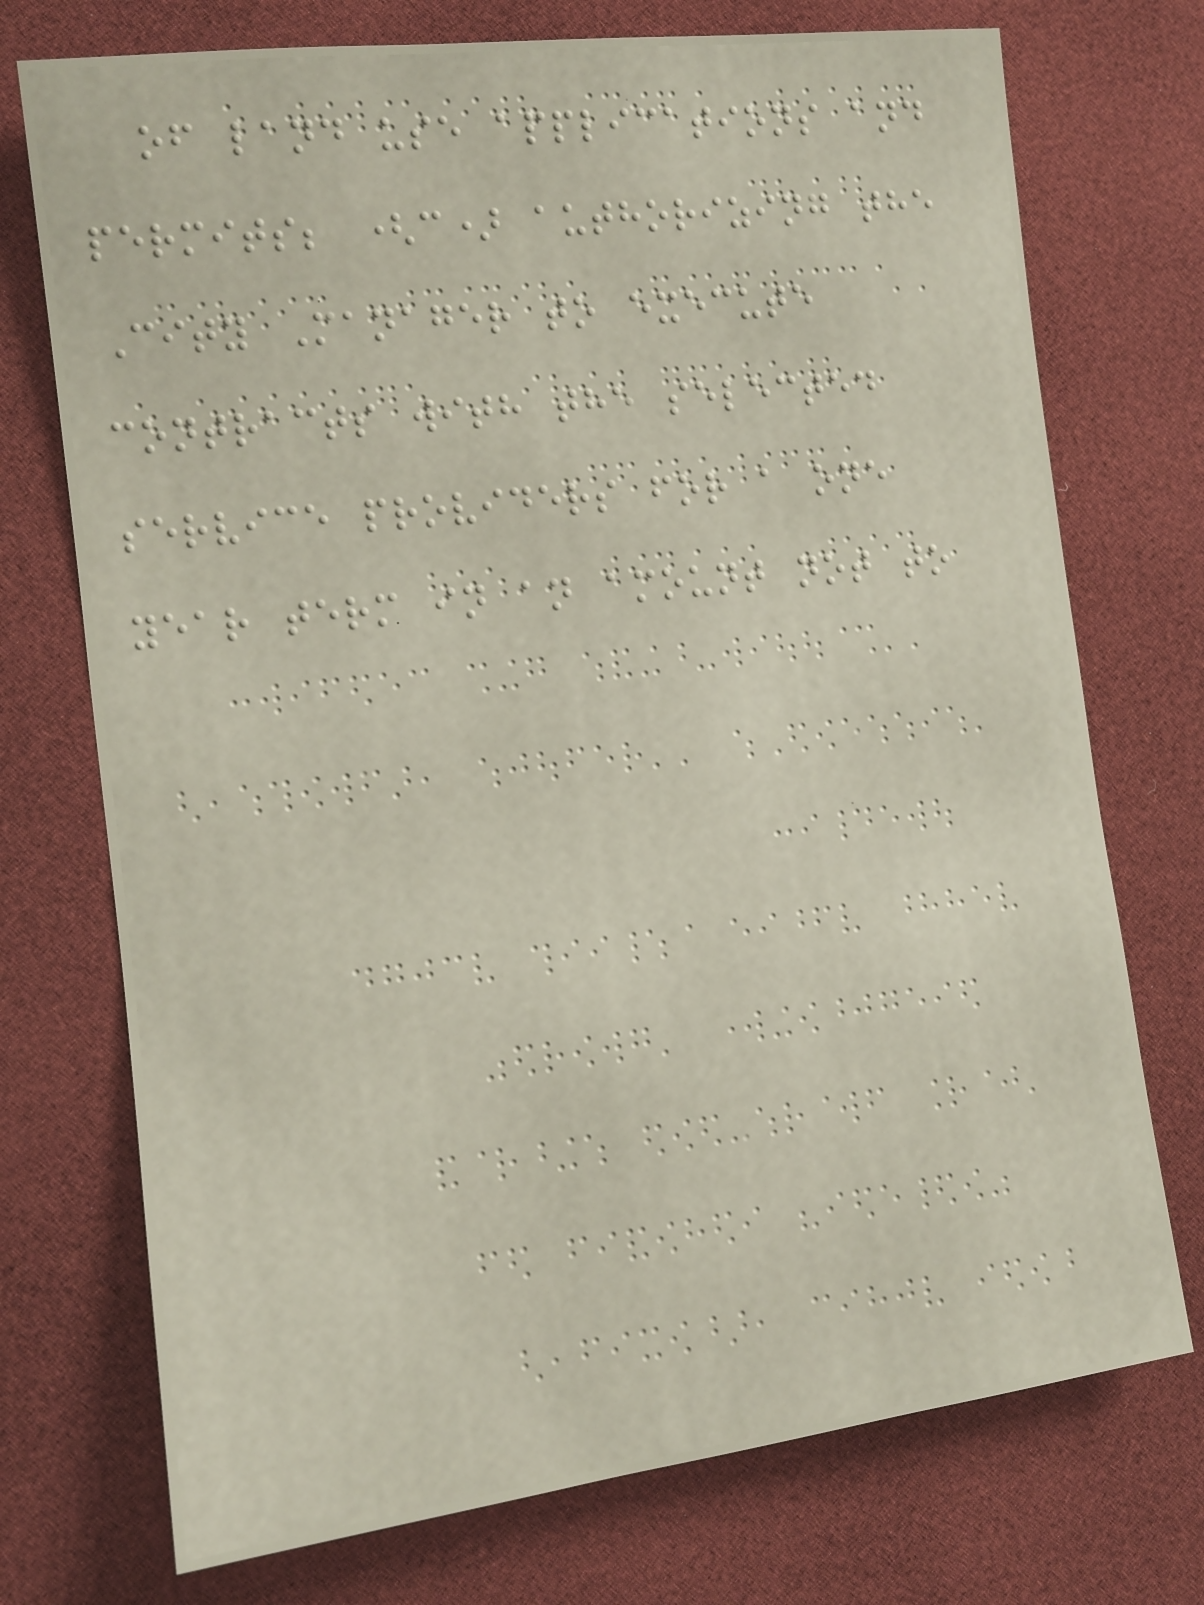of land use applications and
permits; (c) authorizing the
City Manager to execute
contracts with the selected
service providers for a one
year term in an amount not to
